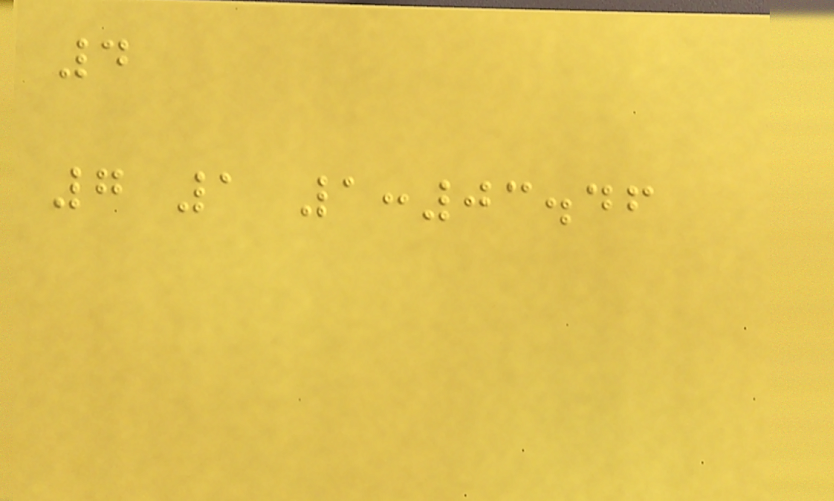4
7 1 1:03.46
